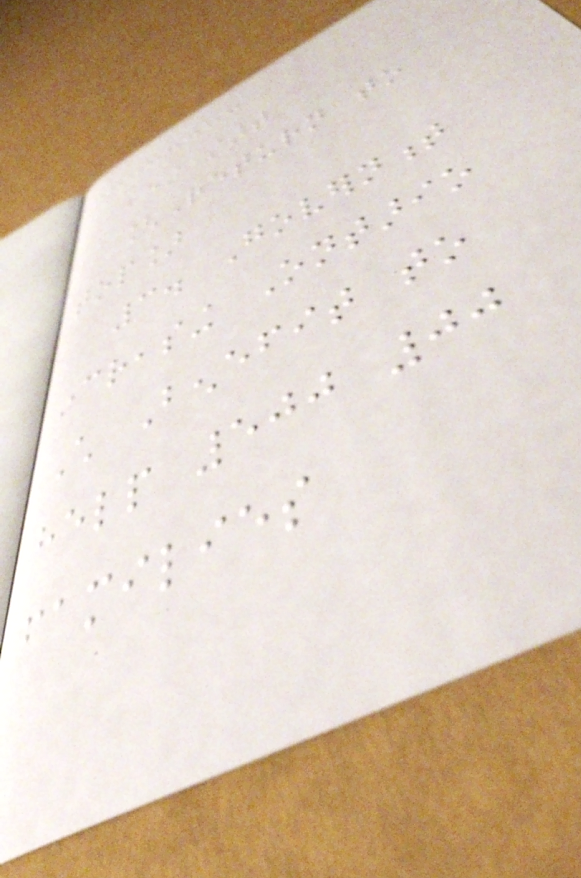best start
[Return to
top]
3. Government
increasing Ontario
Child Benefit to
help 500 00
families
